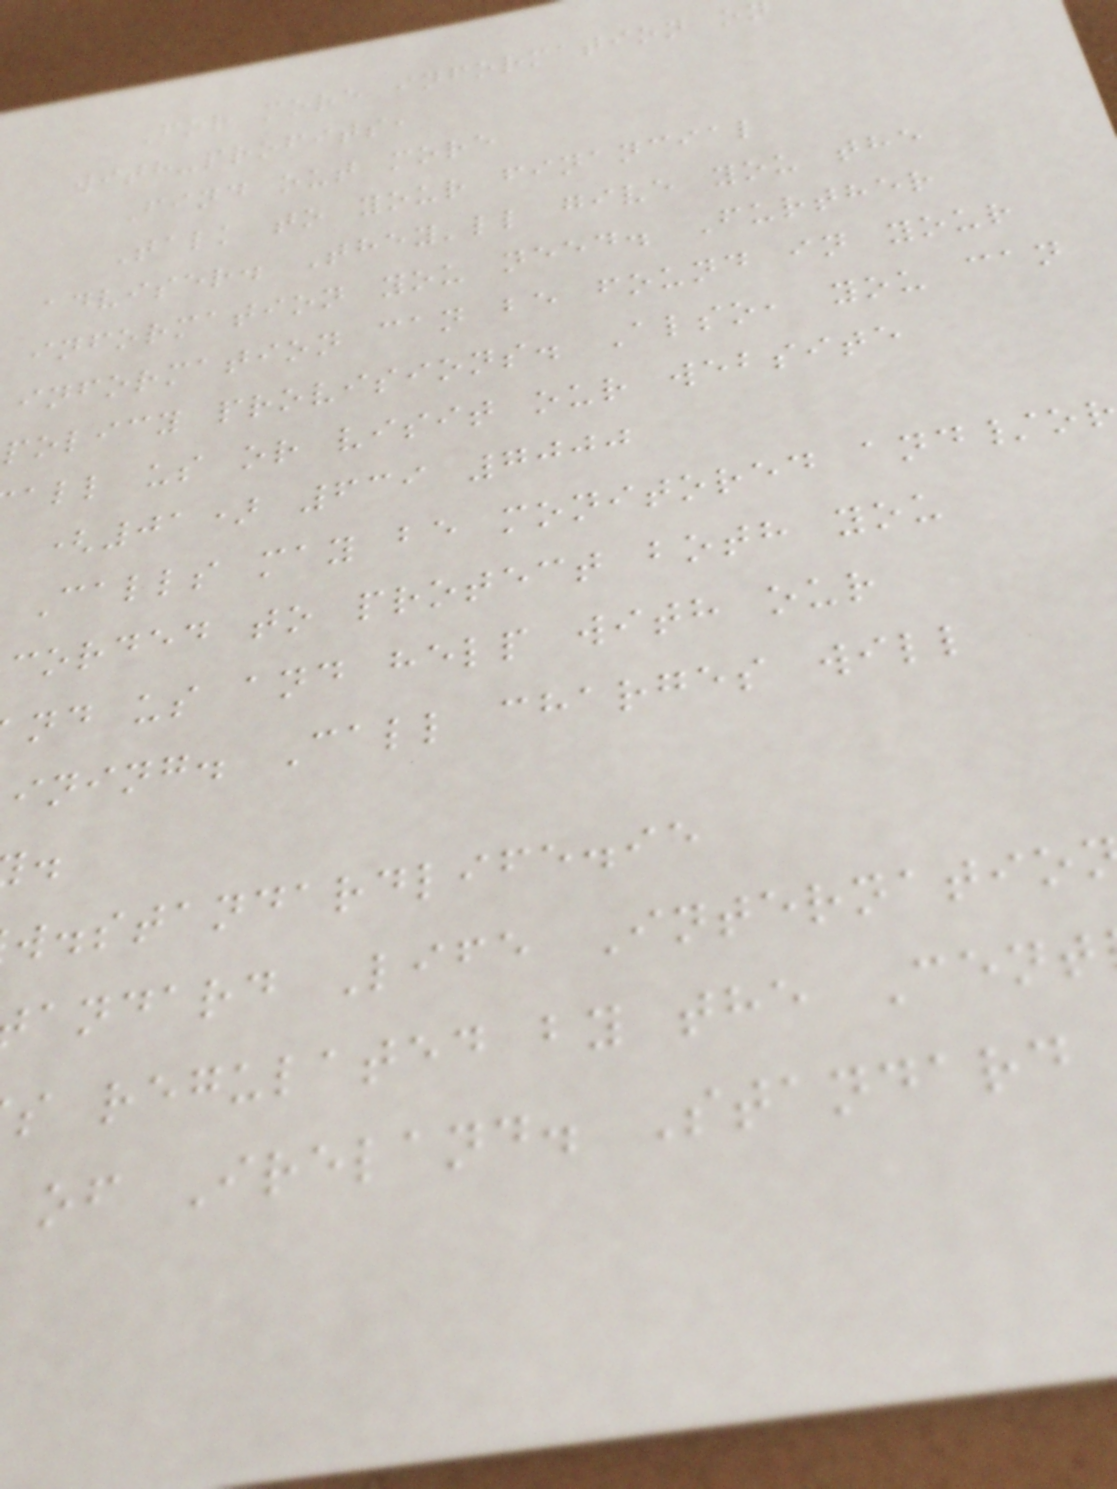For more information o
with-profits,
Find out more
Talk to your financial
adviser. They'll give you the
information you need. Further
information can be found in your
policy provisions. Also, you can
all us or visit our website
(01) 639 7000
Calls may be monitored and/o
corded to protect both you
nd us and help with our
ining. Call charges will
w.standardlife.ie
andard Life Internatio
s regulated by the Cent
of Ireland. Standard
